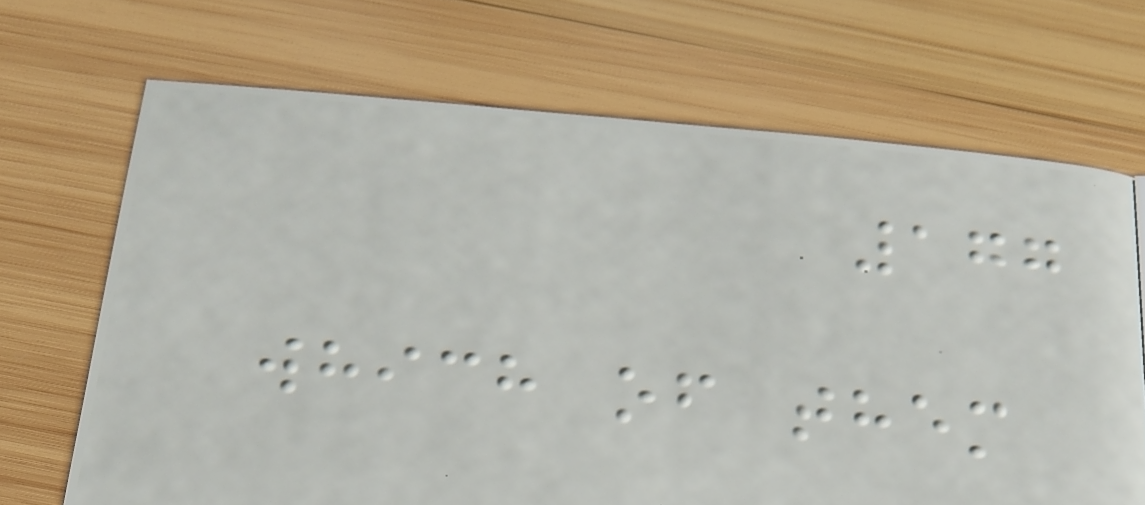177
which of them
